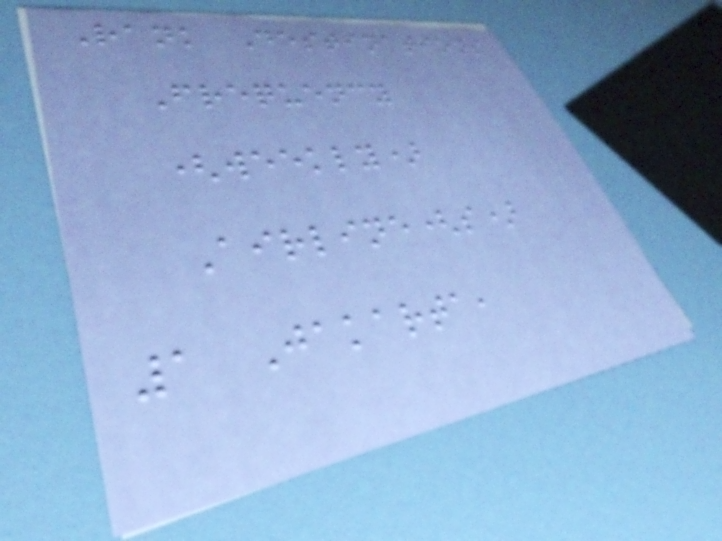Rank Destinations
Frequency
(weekly)
Airline(s)
1 Jakarta,
